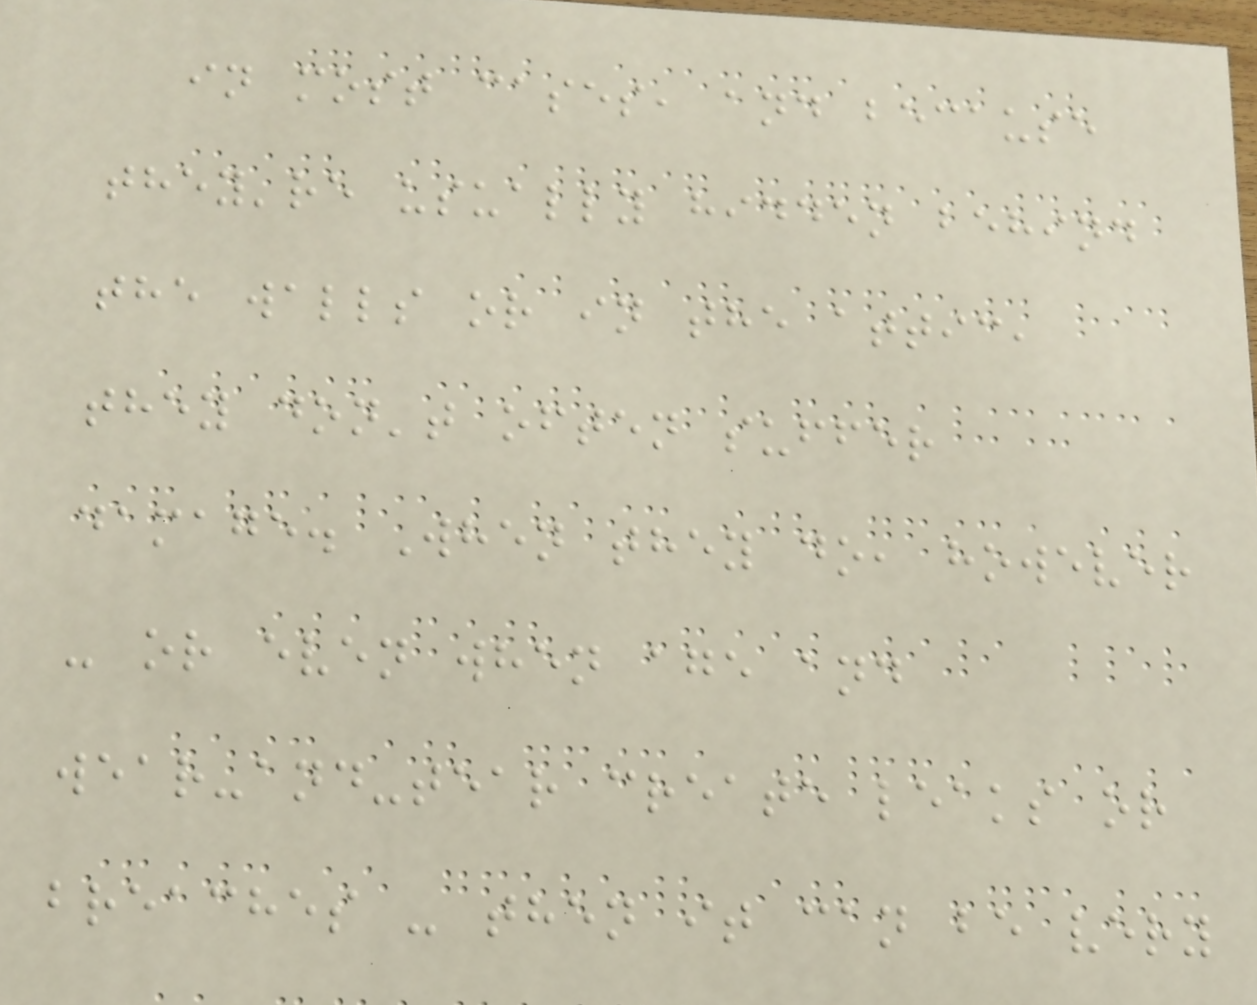in most cases, and because
they're usually hidden behind
the walls or in the attic,
they don't often suffer
damage. When they do, however
- or even when age and
wear-and-tear create leaks or
breaches - then it can be very
